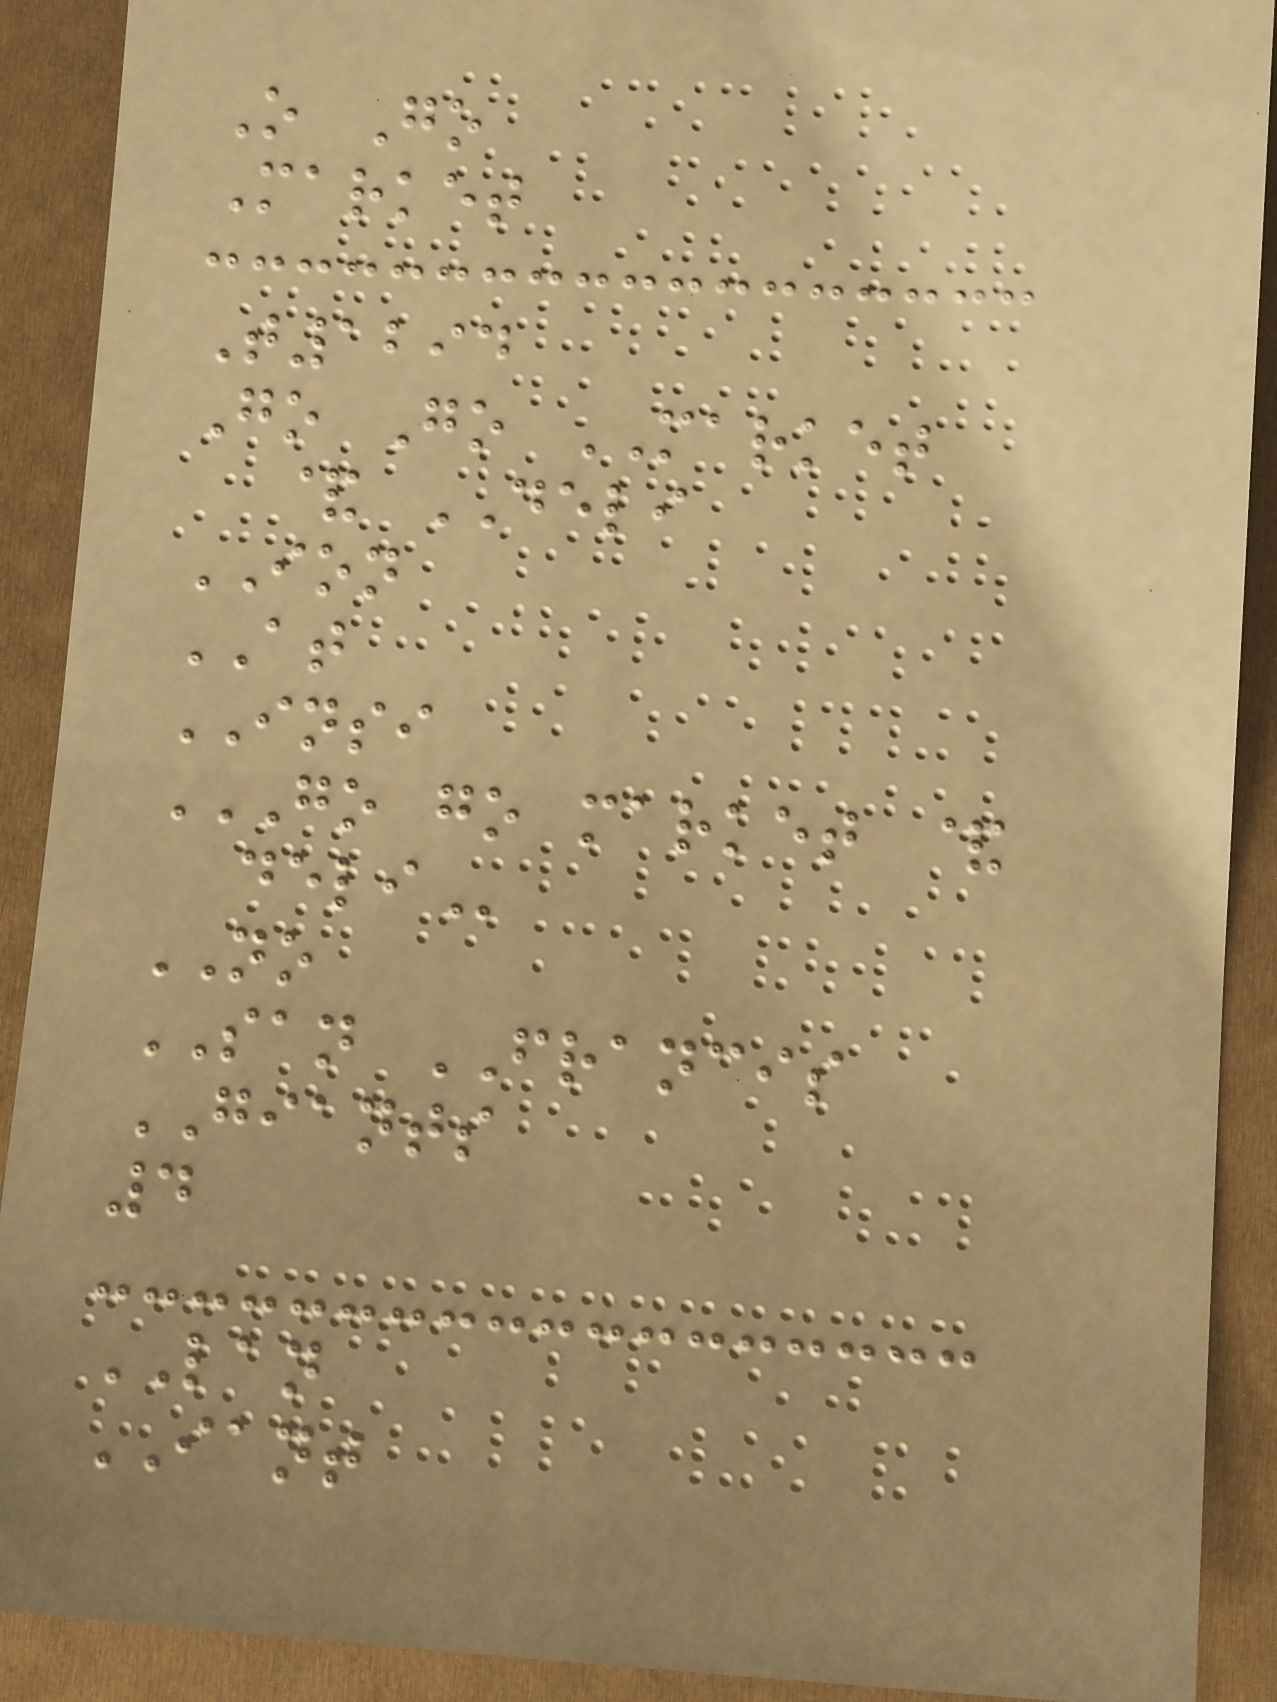O Go
Market
T1294
Go Go MARKET
& DELI
ION
AT
INSI
GO GO MARKET &
DELI
NO
SAN FRANCIS
GIANTS
4
LAN
IANT
